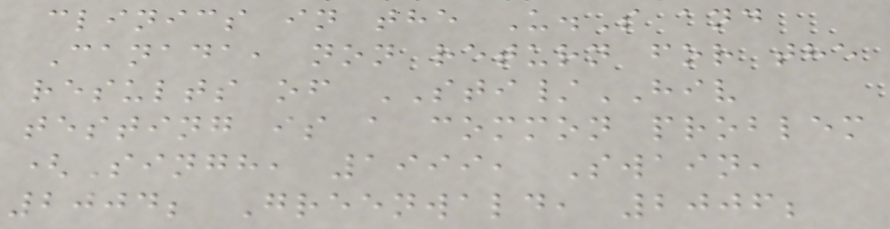clinics in the U.S and
Canada, non return for the
results of STI/HIV
testing is a common problem
(Singh, 1999, Swain,
2004; Greenwald, 2006;
